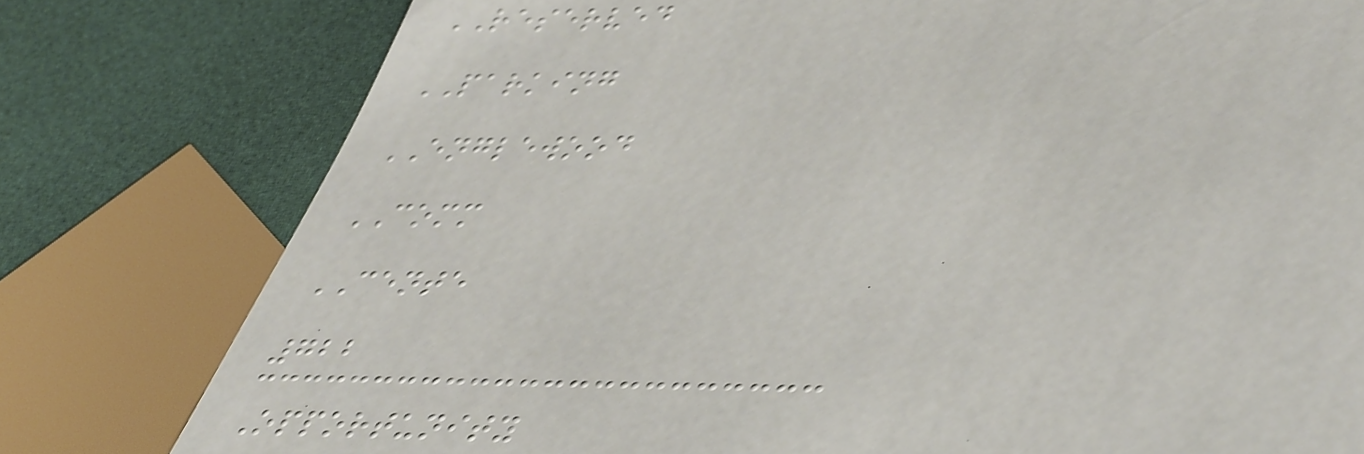RESERVED
PARKING
ENGLEWOOD
COMM
CENTE
722
Opportunity
